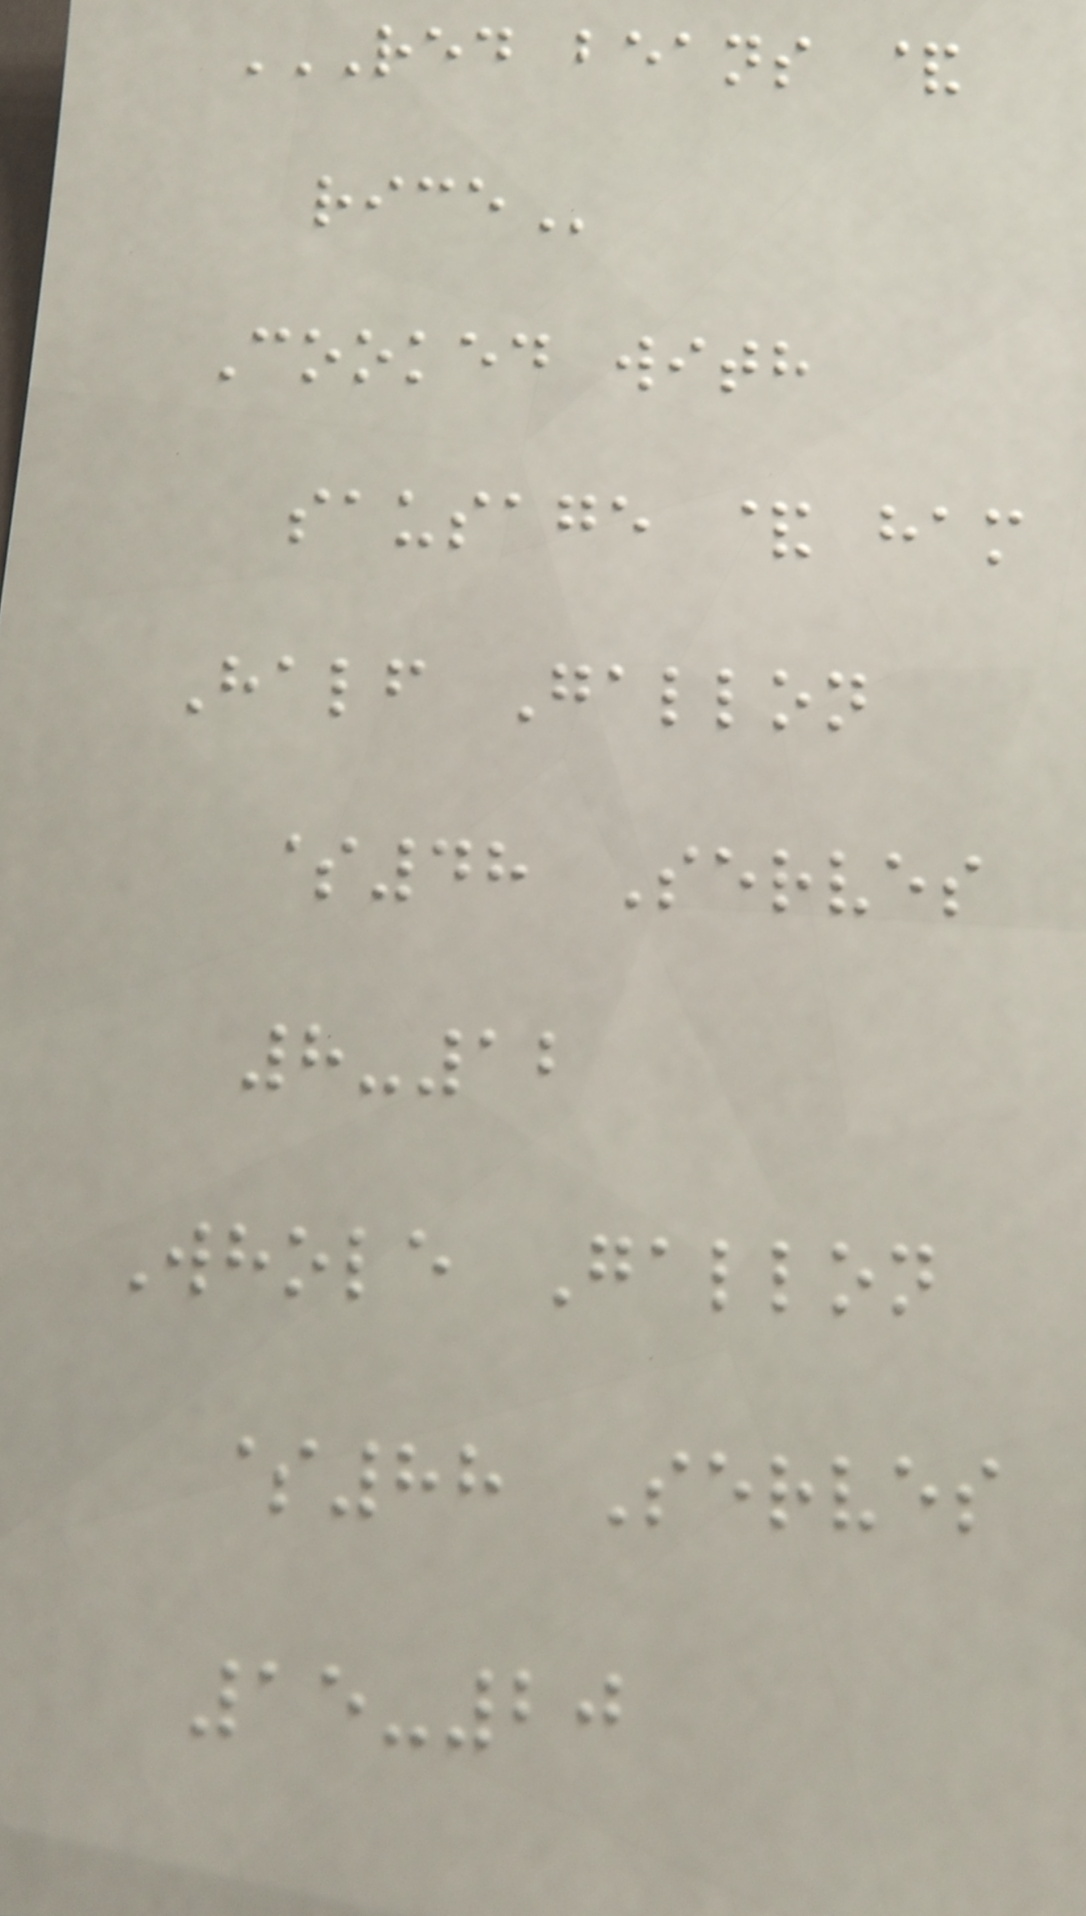RED BEANS &
RICE
Cooked with
sausage & ham
Half Gallon
$48 Serves
8-12
Whole Gallon
$88 Serves
15-20
